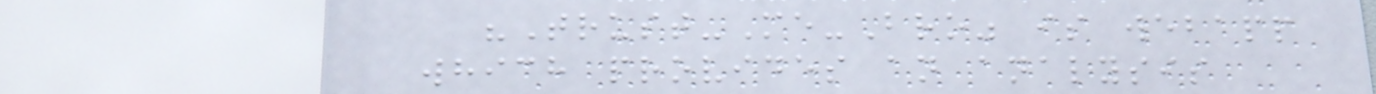"Trust-Me-Bro" is webapp
which provides an analysis
